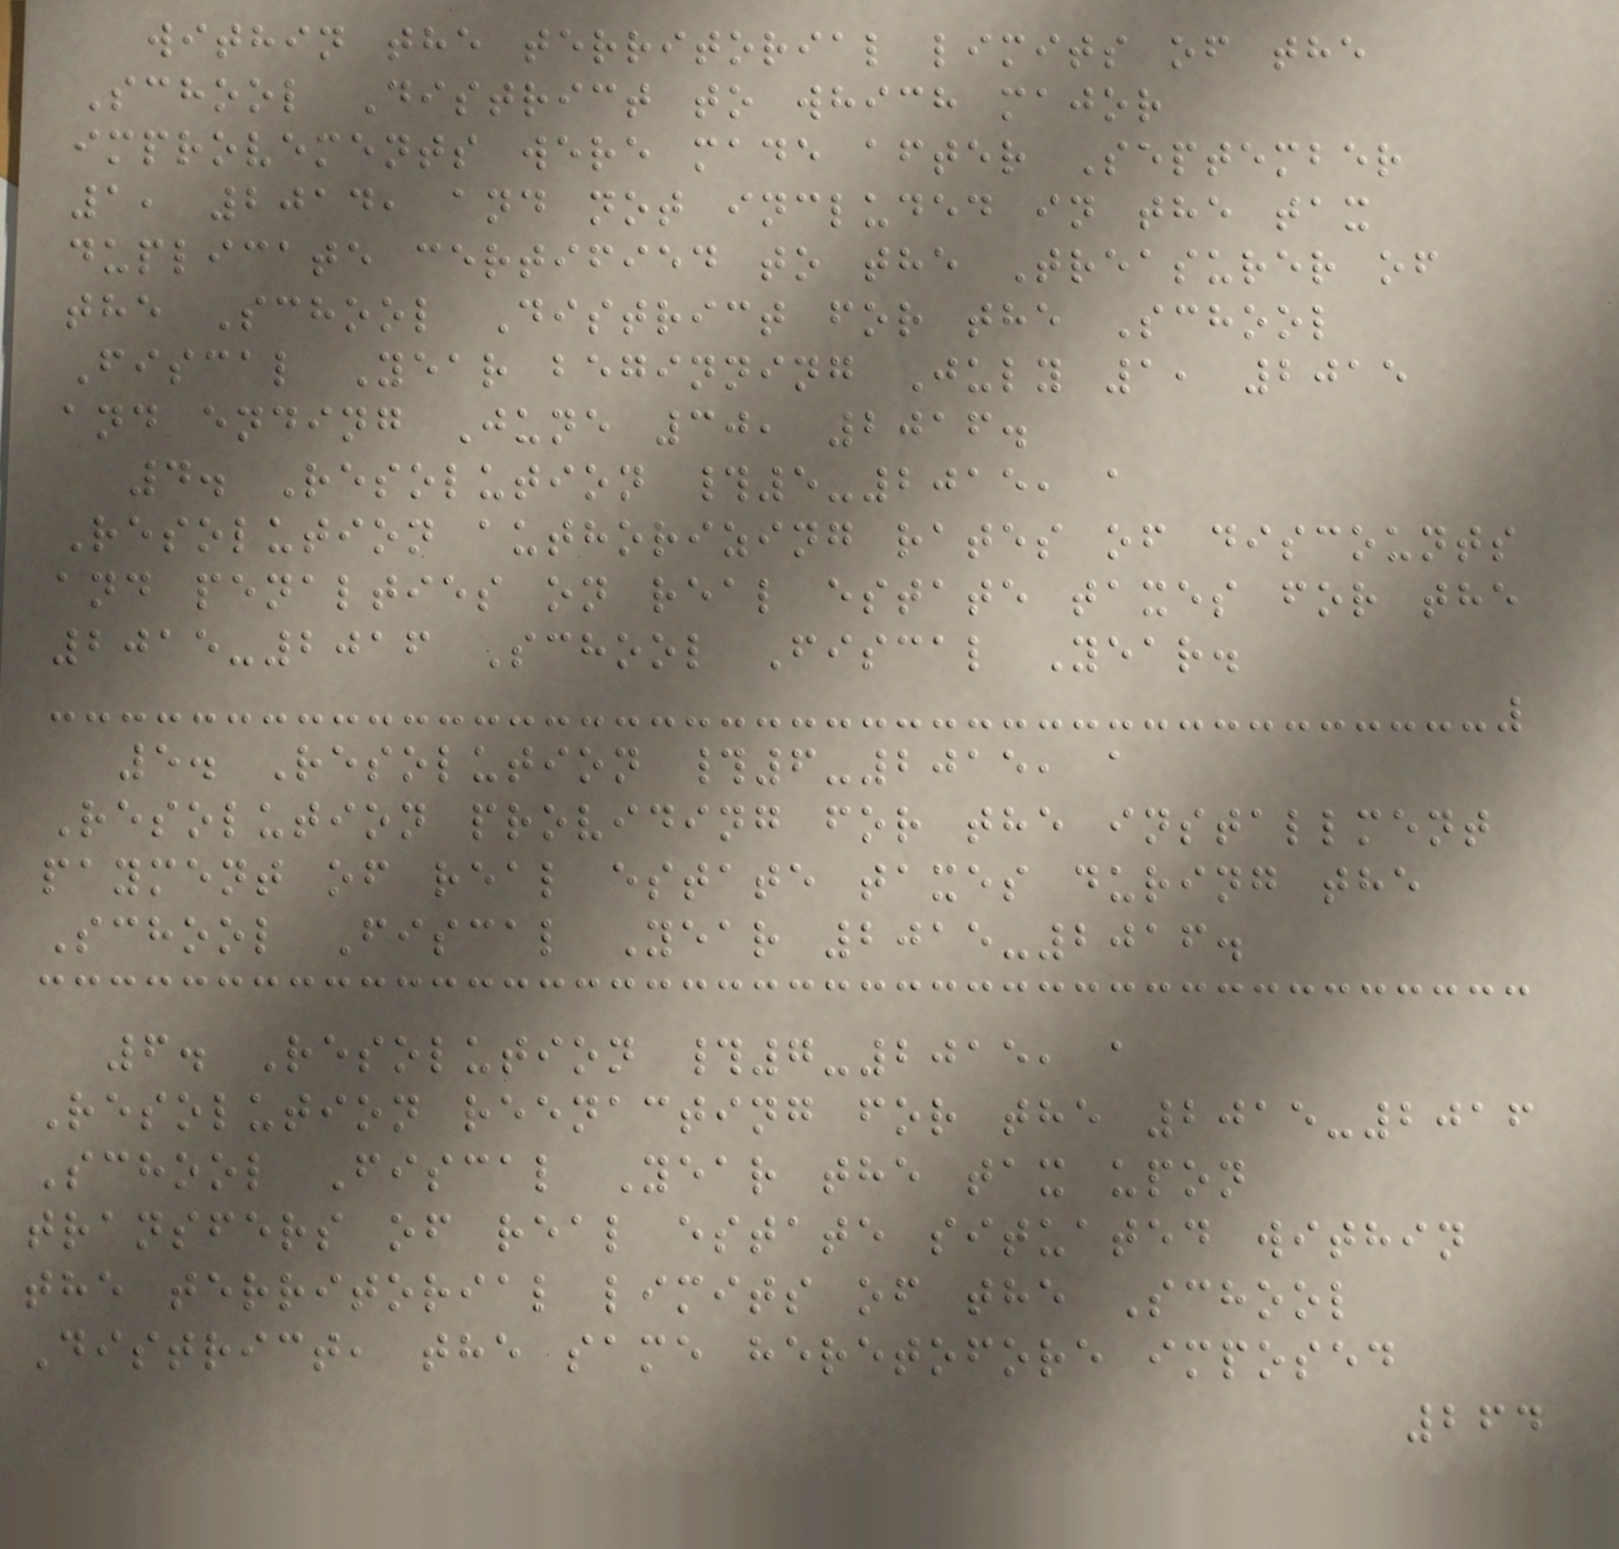within the territorial limits of the
School District to which major
improvements were made after September
1, 2014, and not included in the tax
duplicate certified to the Treasurer of
the School District for the School
Fiscal Year beginning July 1, 2015
and ending June 30, 2016.
4. Resolution #5-2015, a
Resolution authorizing rates of discounts
and penalties on real estate taxes for the
2015-2016 School Fiscal Year.
5. Resolution #6-2015, a
Resolution providing for the installment
payment of real estate taxes during the
School Fiscal Year 2015-2016.
6. Resolution #7-2015, a
Resolution reenacting for the 2015-2016
School Fiscal Year the tax upon
transfers of real estate situated within
the territorial limits of the School
District, the same heretofore imposed
264
